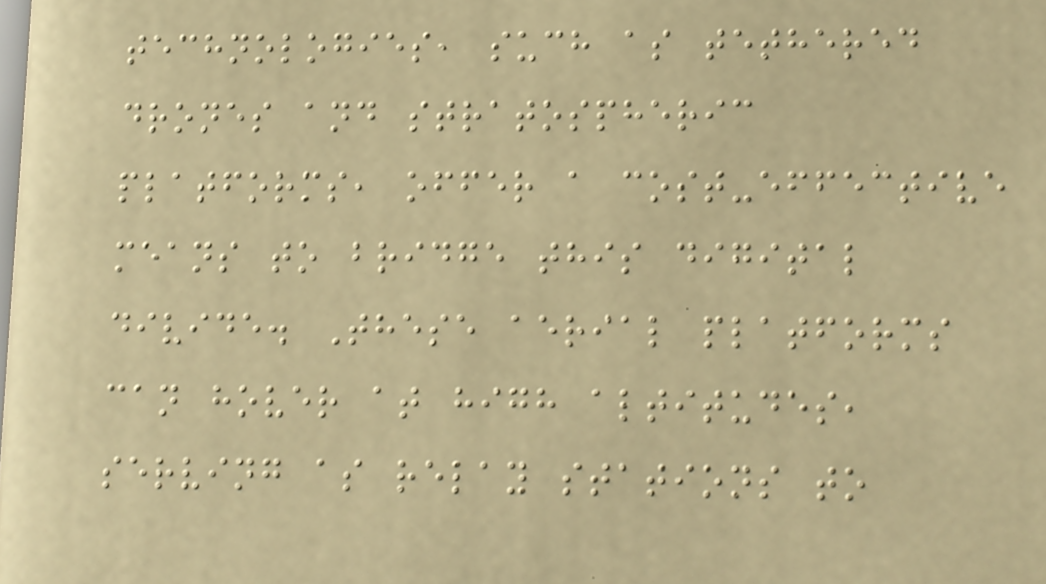technologies, such as tethered
drones and stratospheric
platforms, offer a cost-effective
means to bridge this digital
divide. These aerial platforms
can hover at high altitudes,
serving as relay stations to
